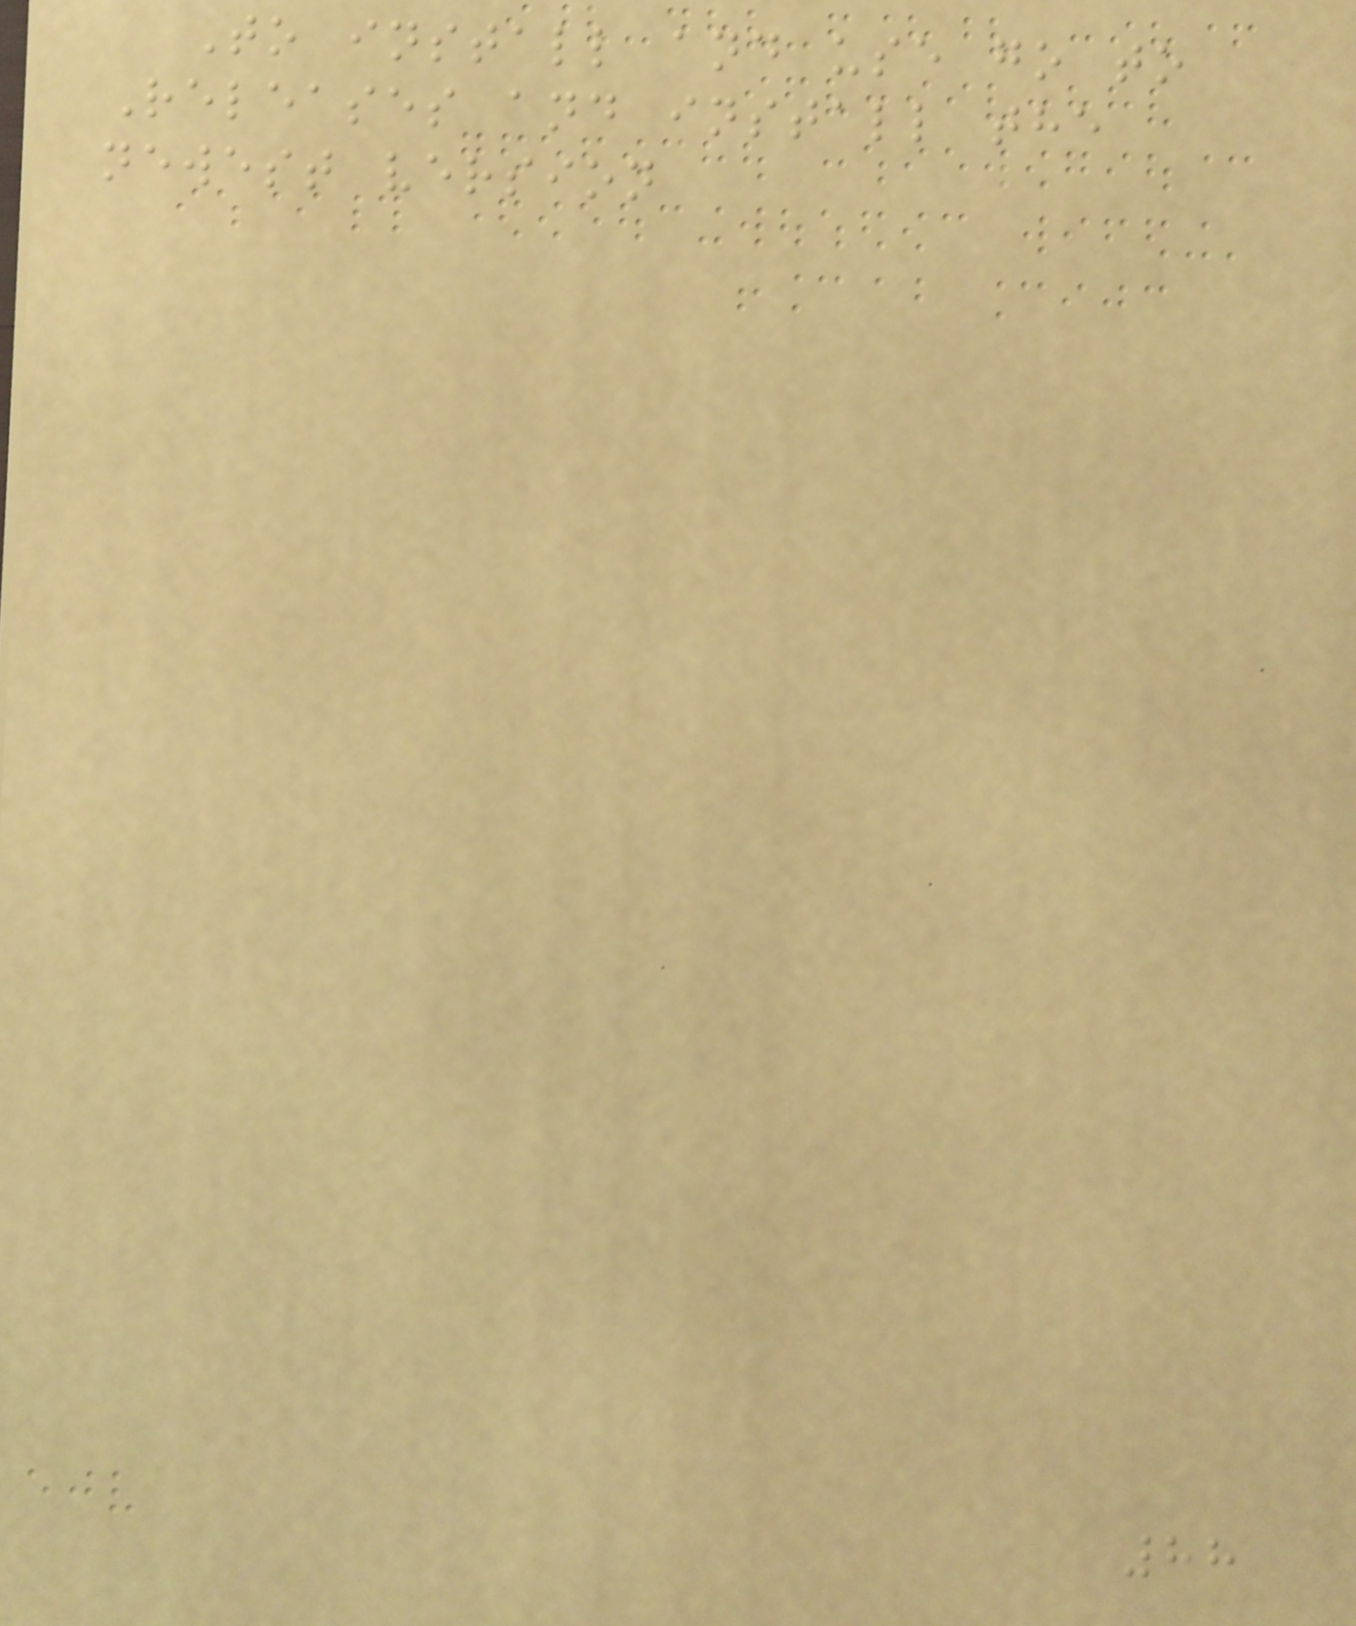To install and use go to
Releases and install the
newest version
88
